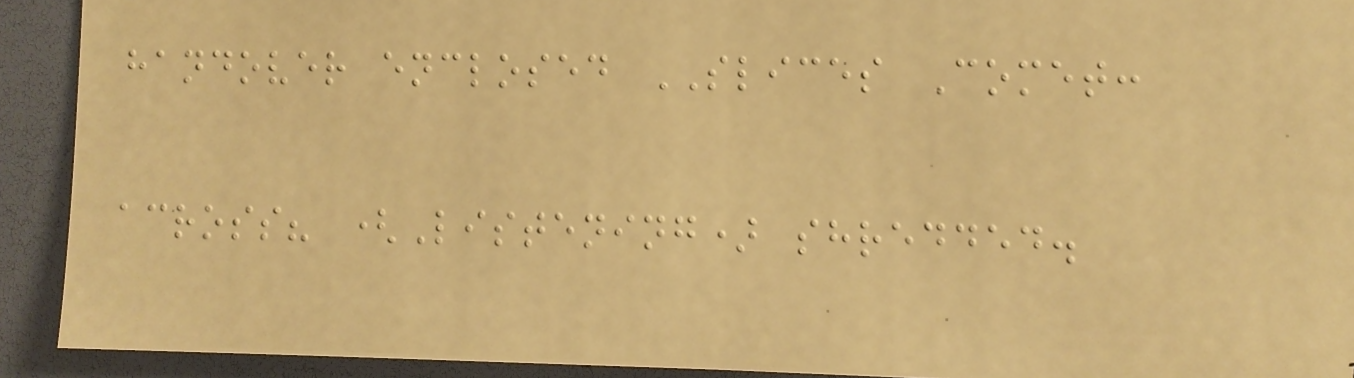handover enclosed SLICES Comet:
across? (Listening) shredded.
